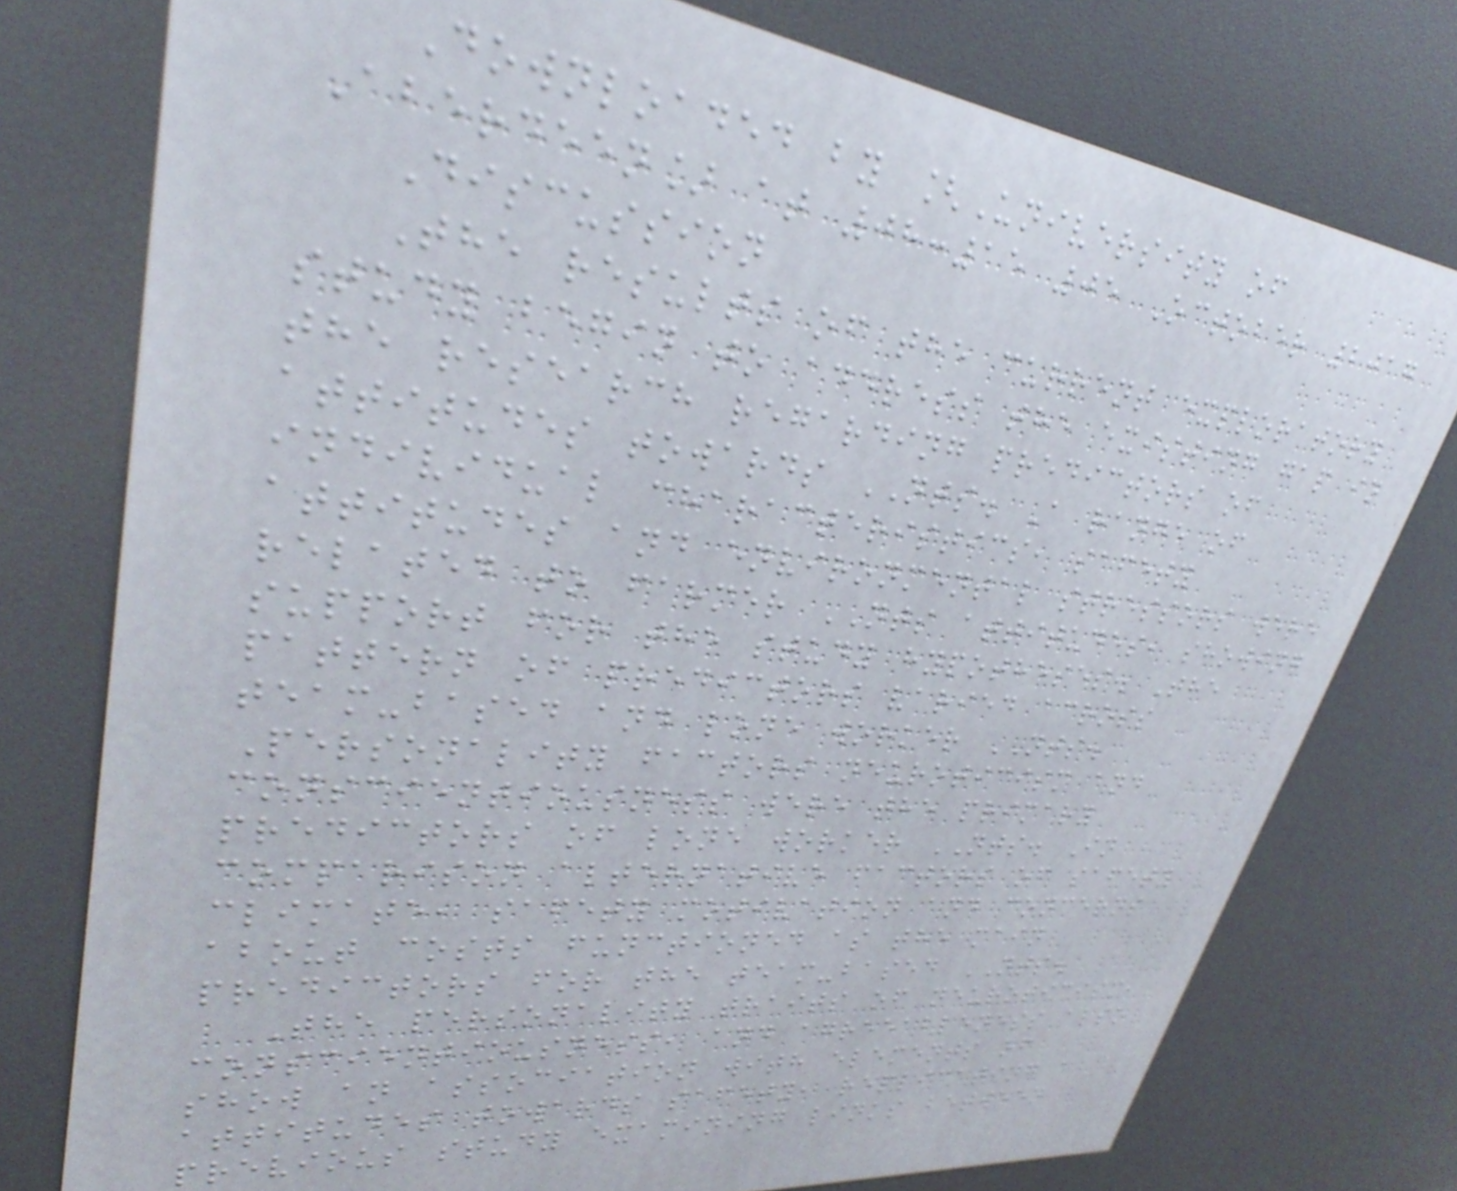Downloaded by [University of
Aberdeen] at 08:15 05 October 2017
Discussion
The results of the current exploratory
study begin to address the existing gap in
the research regarding predictors of
attitudes towards NTS. A range of
individual characteristics, safety
attitudes and environmental stressors were
related to farmer NTS attitudes, showing
support for the study hypotheses. The
pattern of predictors varied across
team-based and lone worker NTS.
Personality factors neuroticism and
conscientiousness were the primary
predictors of lone worker NTS. In
comparison alternative factors of safety
climate, safety motivation and concerns
about costs functioned as the main
predictors for the team-based NTS.
The personality traits of neuroticism,
conscientiousness, and agreeableness also
show an association with elements of
attitudes towards safety, replicating a
previous study examining links between
